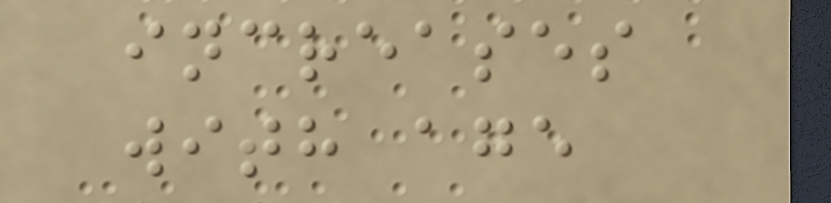increases
with age
